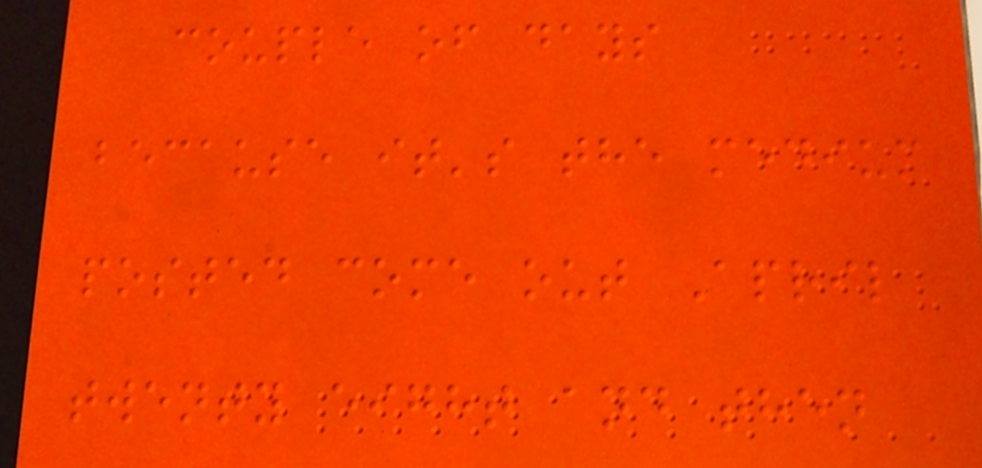couple of days
because it's the medium
posted come out April
twenty eight and then
